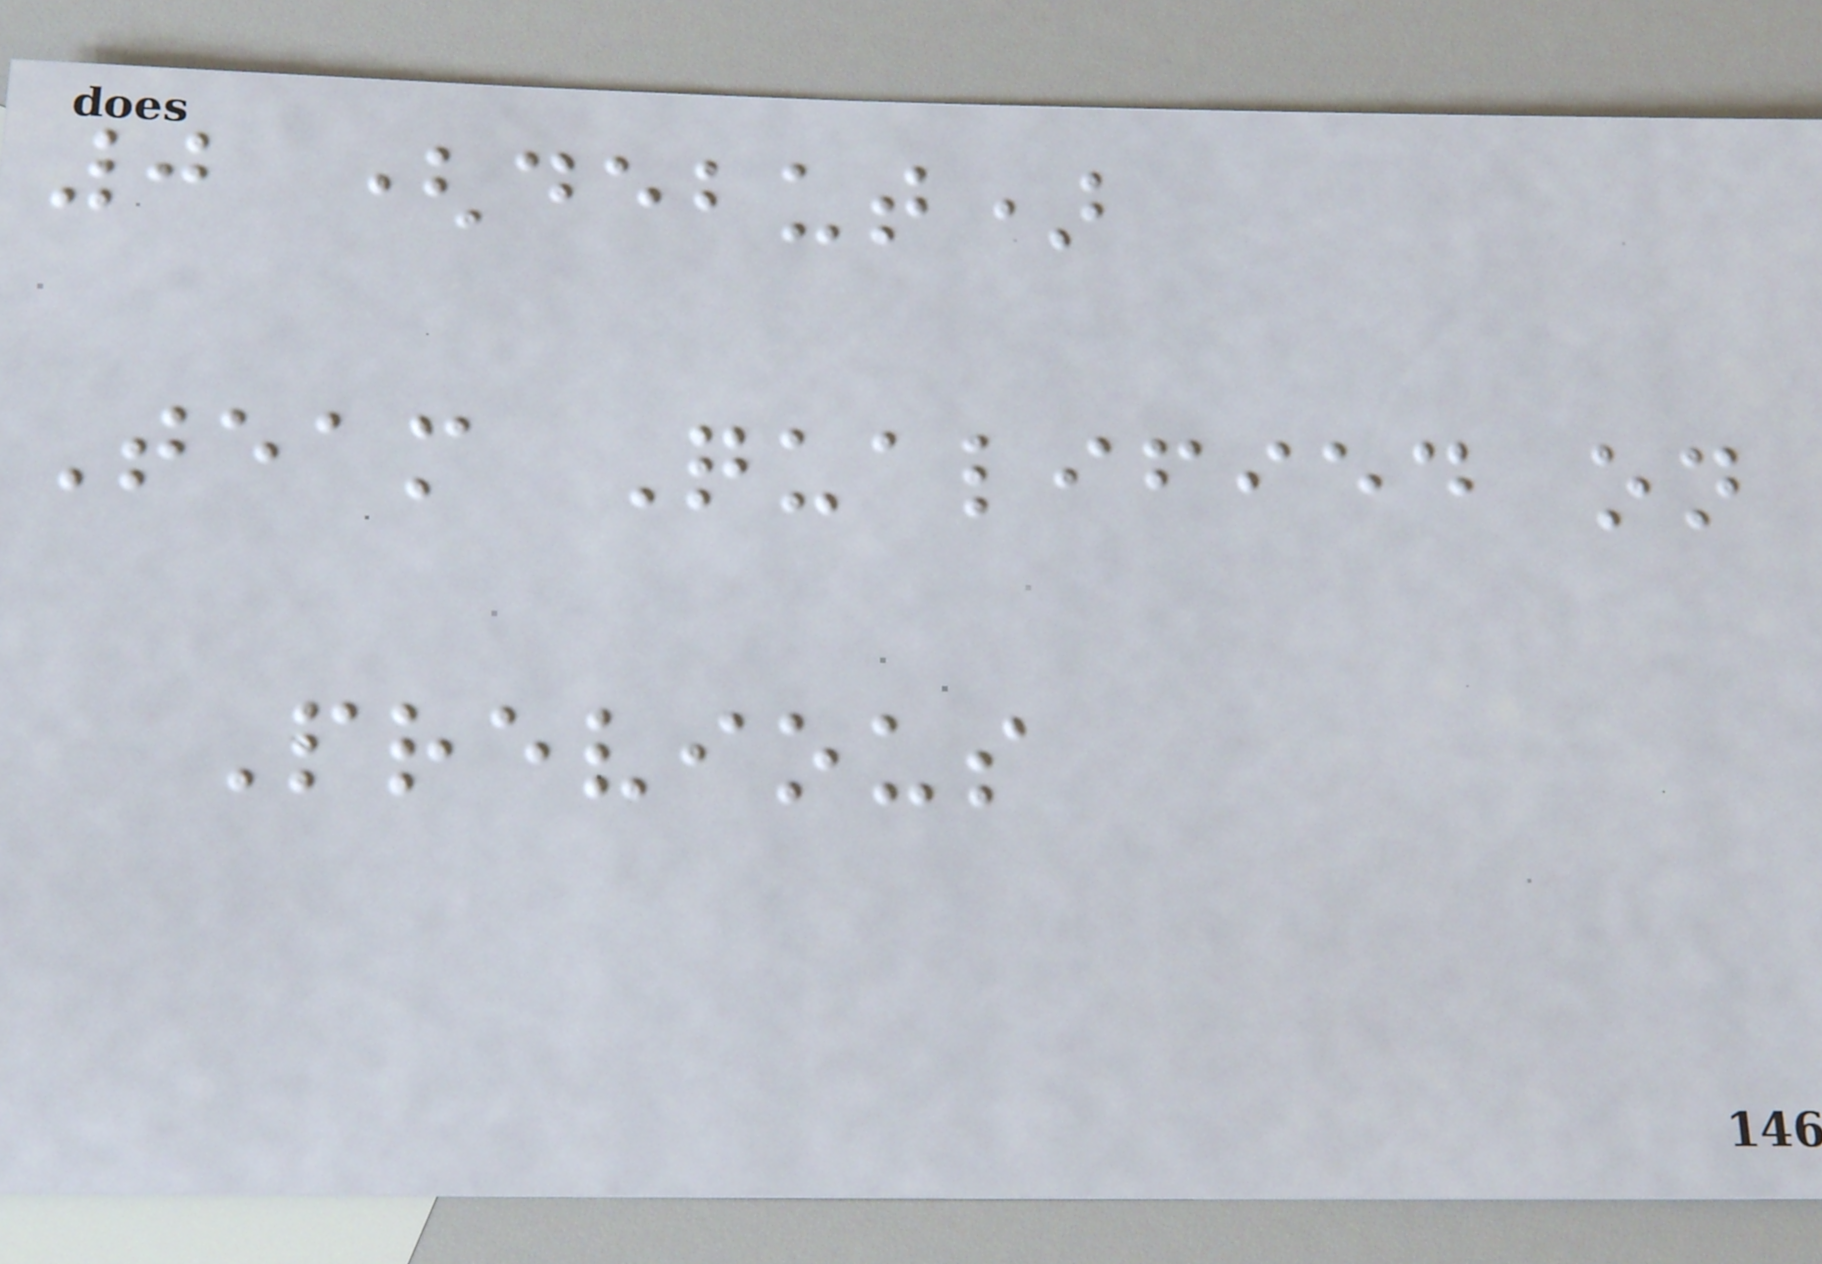0 (debut)
Team Qualified on
Previous
